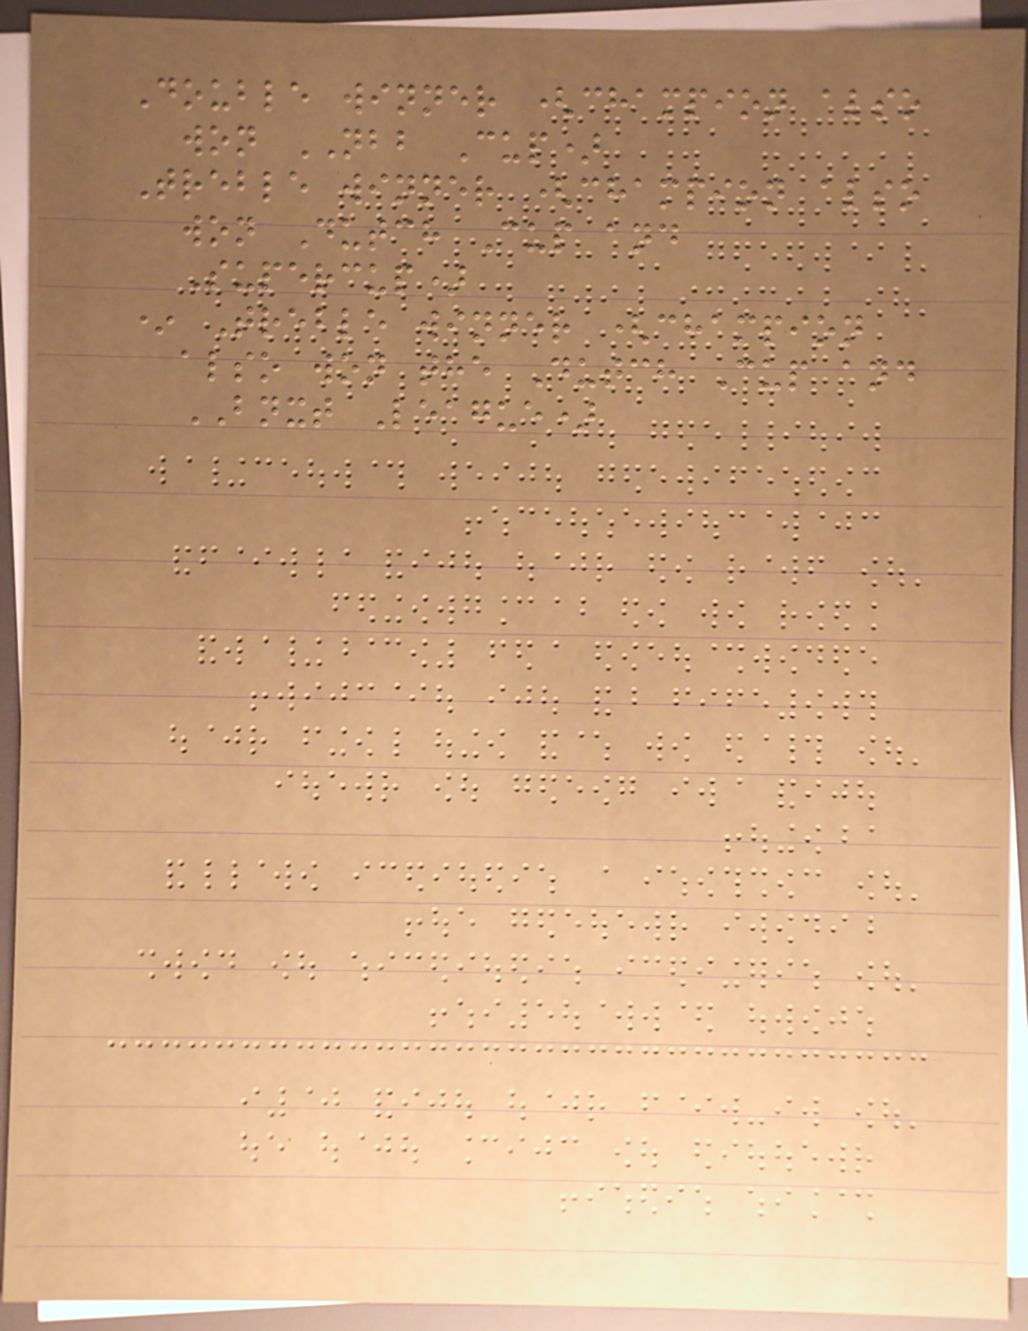Double winner (champion also
won NBB Cup)
Treble winner (champion also
won Dutch Cup and
Supercup)
* Treble winner (champion
also won the Dutch Cup and
BNXT League)
